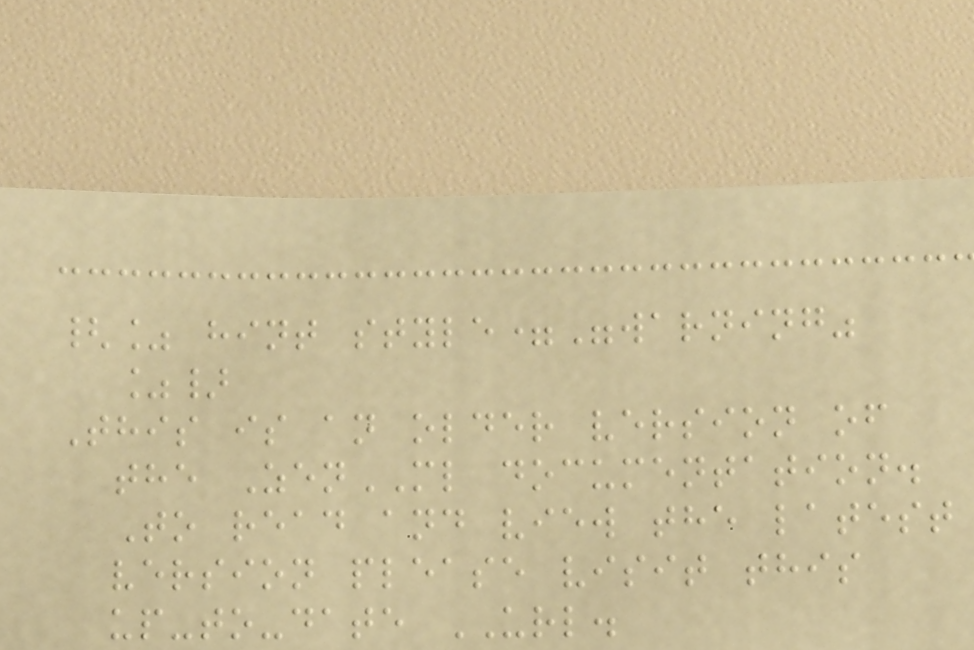{% hint style="warning"
%}
This is an older version of
the ZenML documentation.
To read and view the latest
version please visit this
up-to-date URL.
